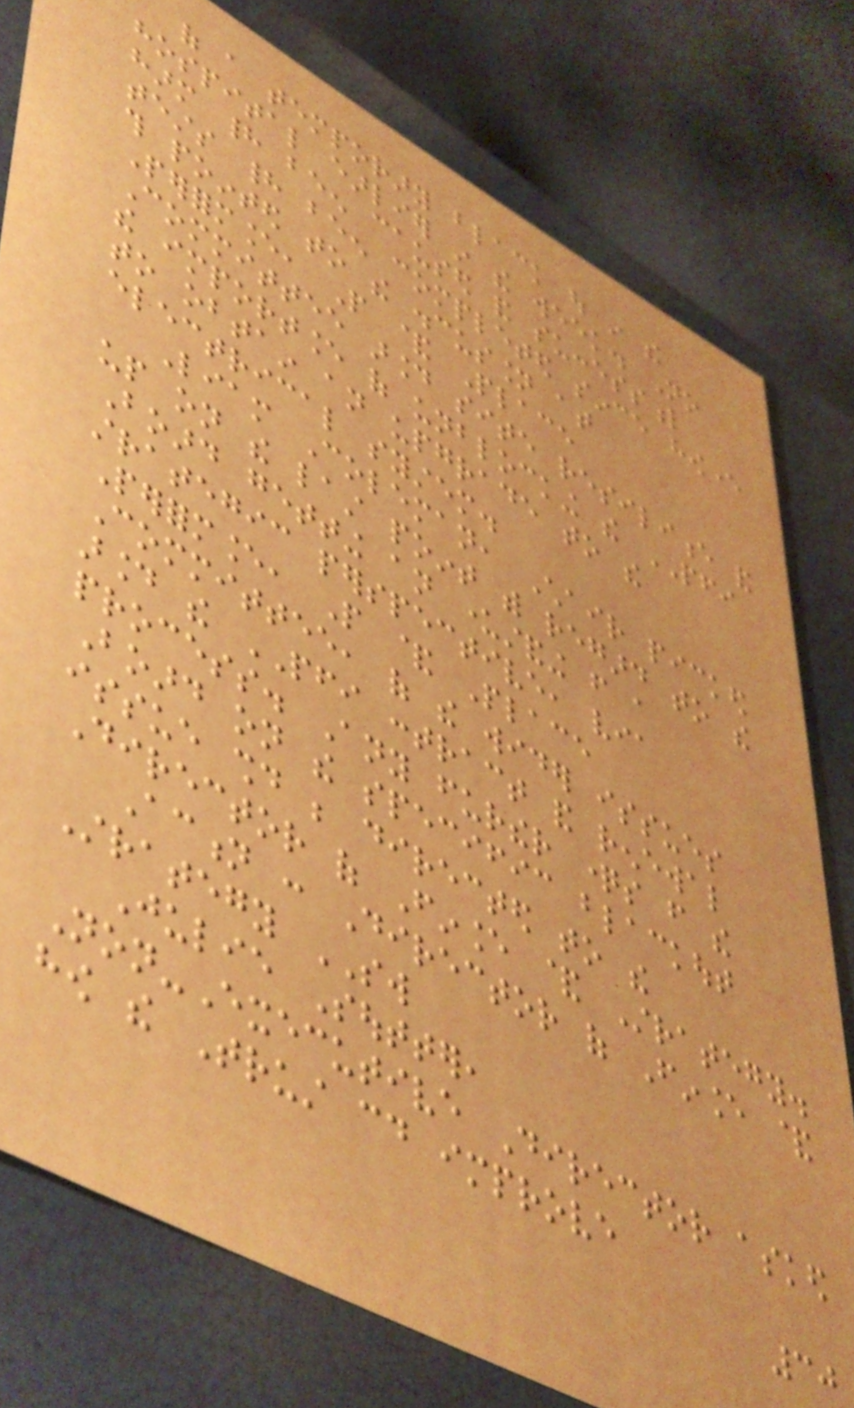of a temporary black out in the
hospital earlier in the week. No
harm had been caused and successful
tests had been completed since however
this pointed to the discussion at
Performance, People & Place
Committee around site resilience and
the importance of unblocking the PFI
to obtain an upgrade to the
electrical system.
Liam Coleman, Chair picked
up on the last point with regard to the
Board getting an understanding from a
strategic perspective, via
Performance, People & Place
Committee, of the wider issues
around the PFI contract and renewal
process. Any further questions from the
Board on the specific blackout
issue should be directed to the
Director of Finance & Strategy.
Action : Director of Finance &
Strategy SW
Julie Soutter,
Non-Executive Director asked
how the Trust could improve
30
